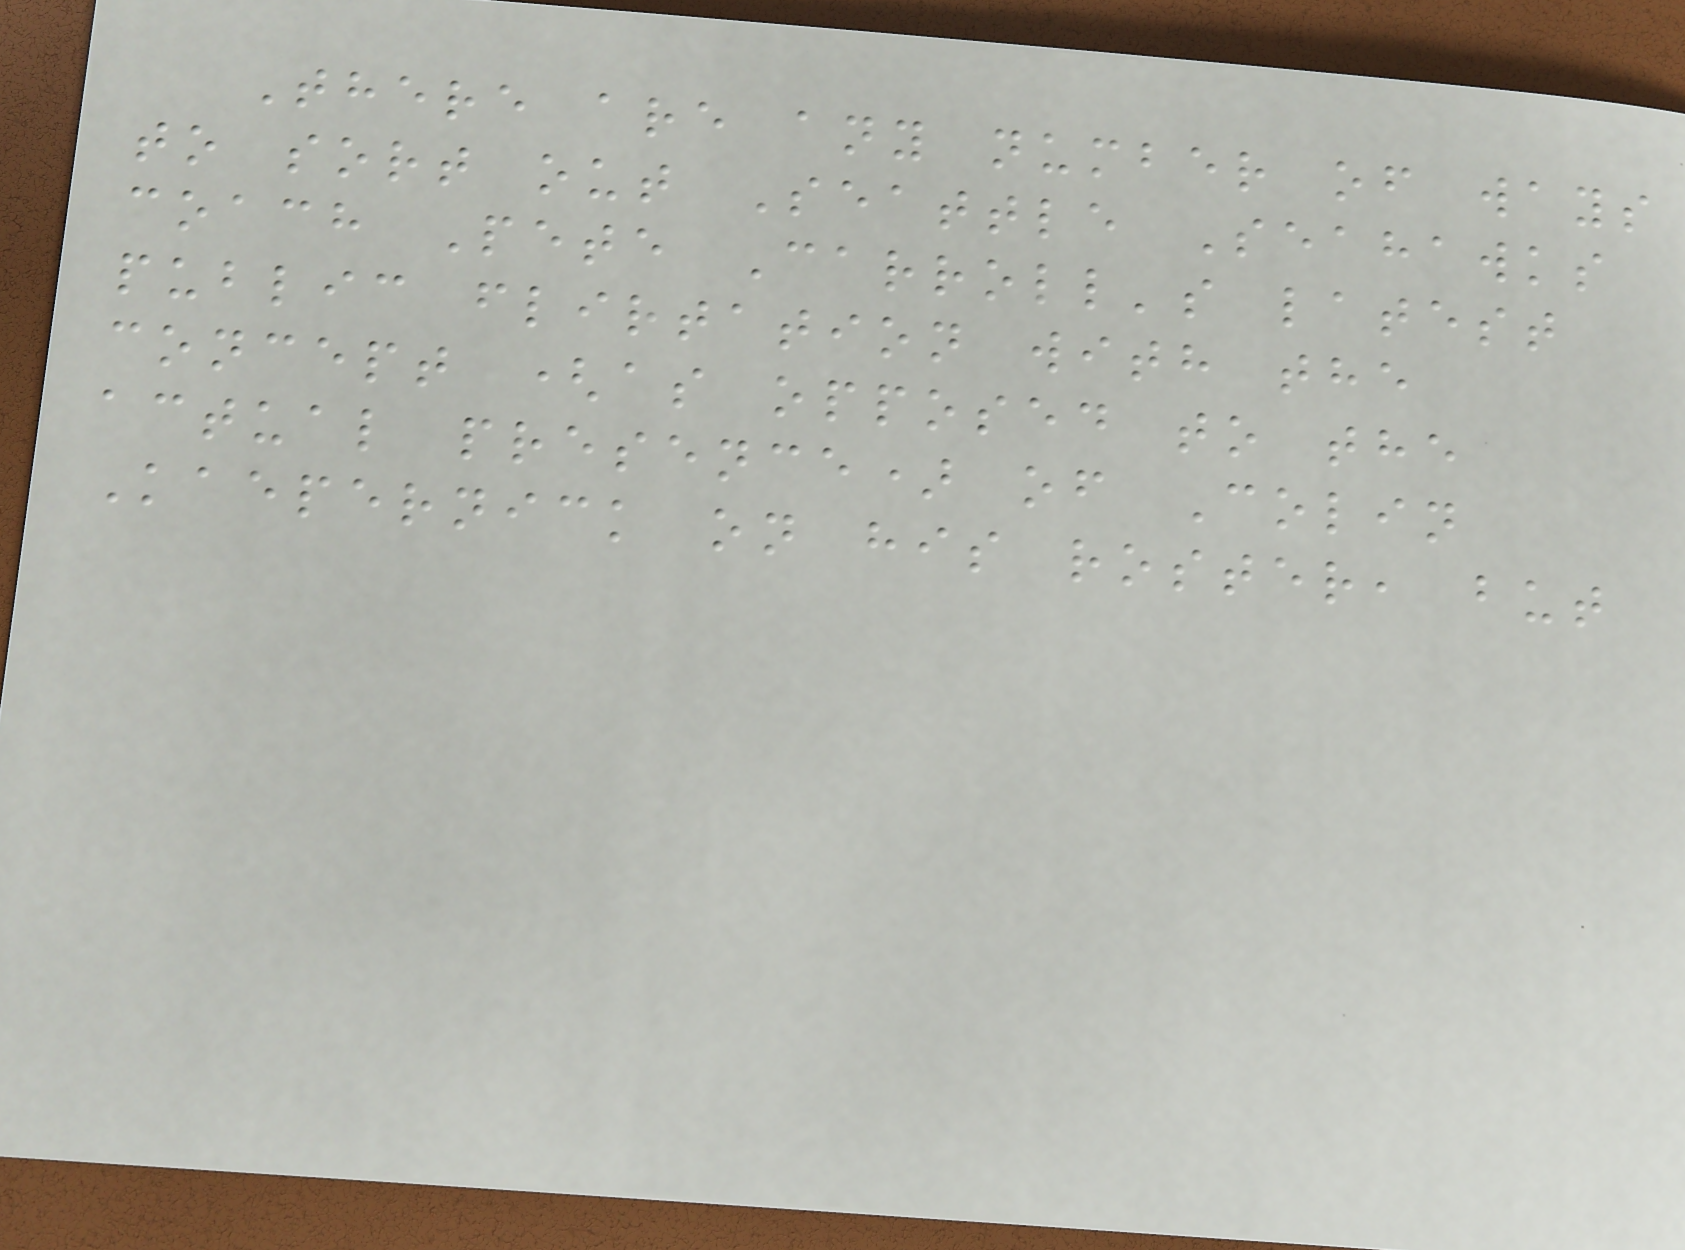There are any number of ways
to sort out Seattle Seahawks
coach Pete Carroll's latest
public flirtation with the
concept (as opposed to the
actual presence) of Colin
Kaepernick on his roster, but
